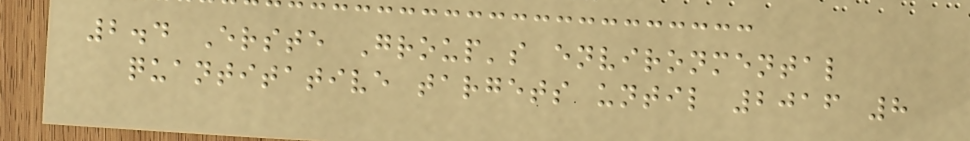2.4 Erste Group's environmental
quantitative targets until 2016 8
